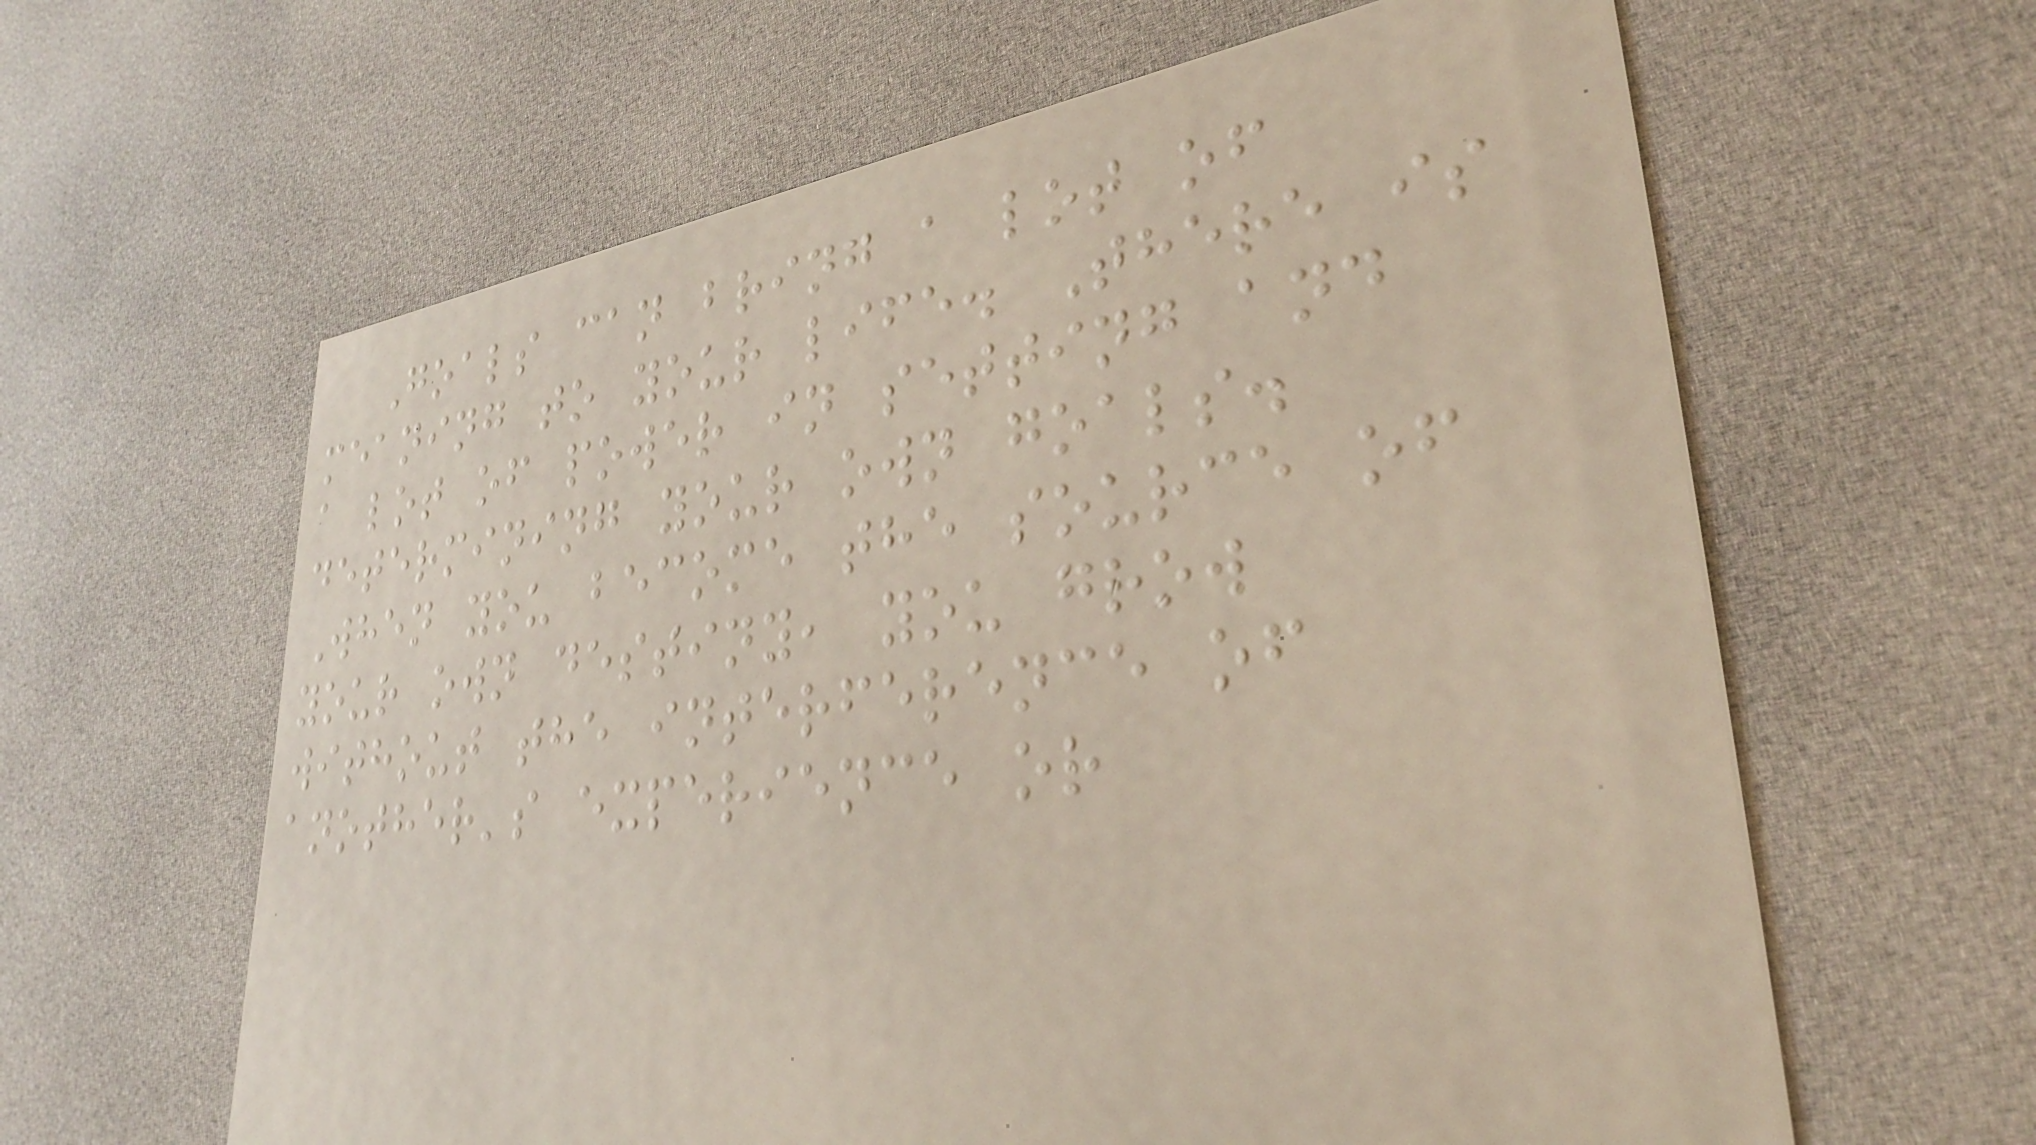Goals can bring a lot of
meaning to your life. There is
a lot of power in setting and
determining your own goals.
When you become the source of
your own destiny, you grow
without the interference of
another's experience or
